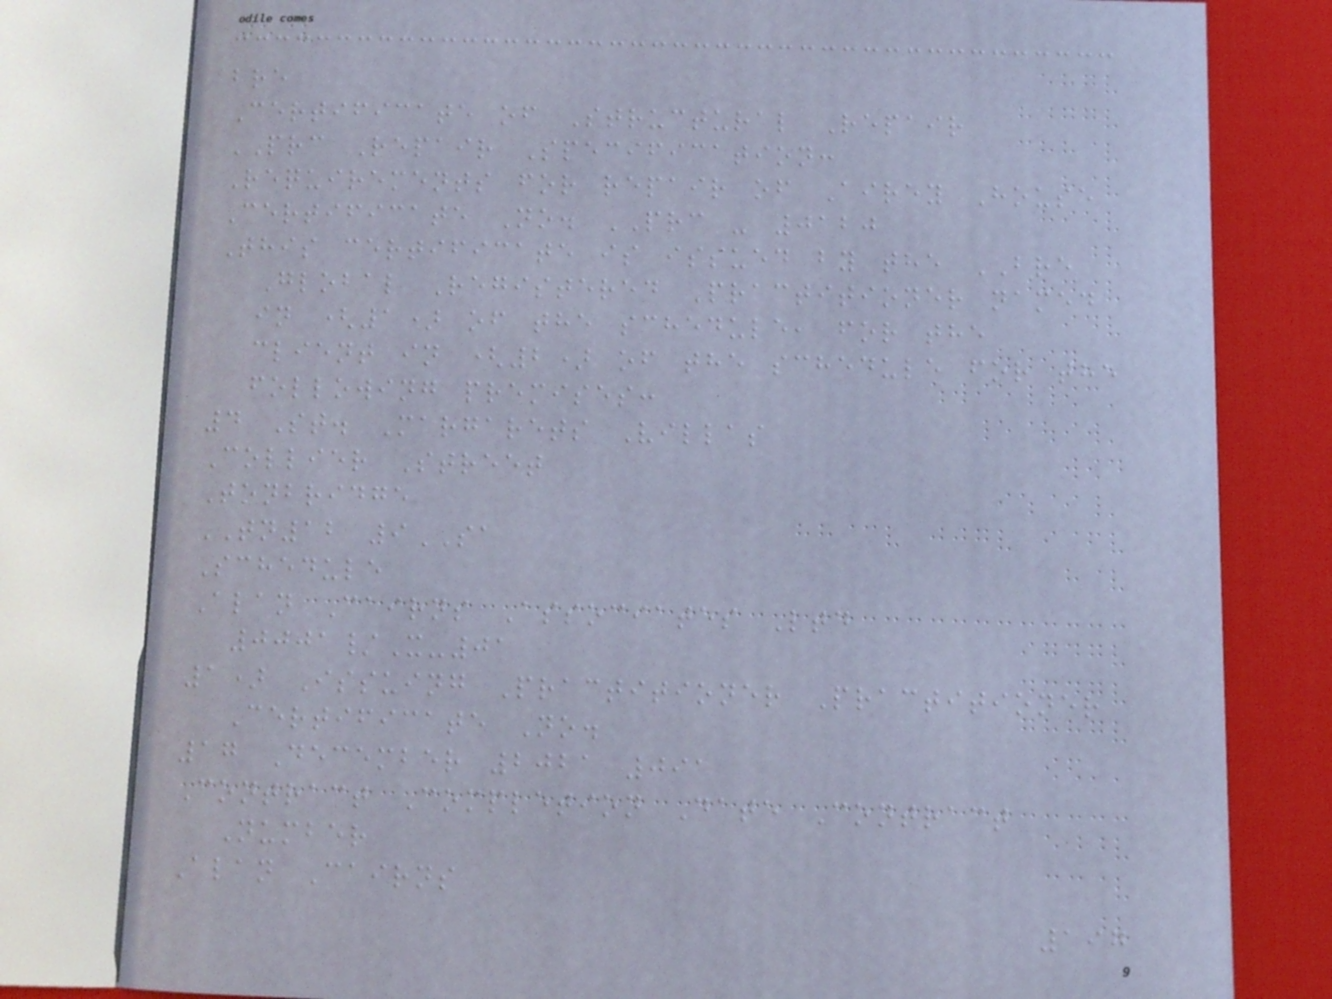bre
Certificate of Structural Repair
PRC Repair Specification:
Requirements for repair of Airey House
Certificate No. PRC - 0120
This certificate is issued by the BRE
Global Registered Practitioner named
in (1) of the schedule, for the
client in (2) of the schedule for the
following premises:
4 St. Margarets Villas
Collier Street
Tonbridge
TN12 9SA
Schedule
Alan Cairns Associates Ltd
0001/X-01
1) Issuing Practitioner Practitioner
Certificate No.
17 December 2021 091
Contract Completion Date Contract
Number
Alan Cairns
197
